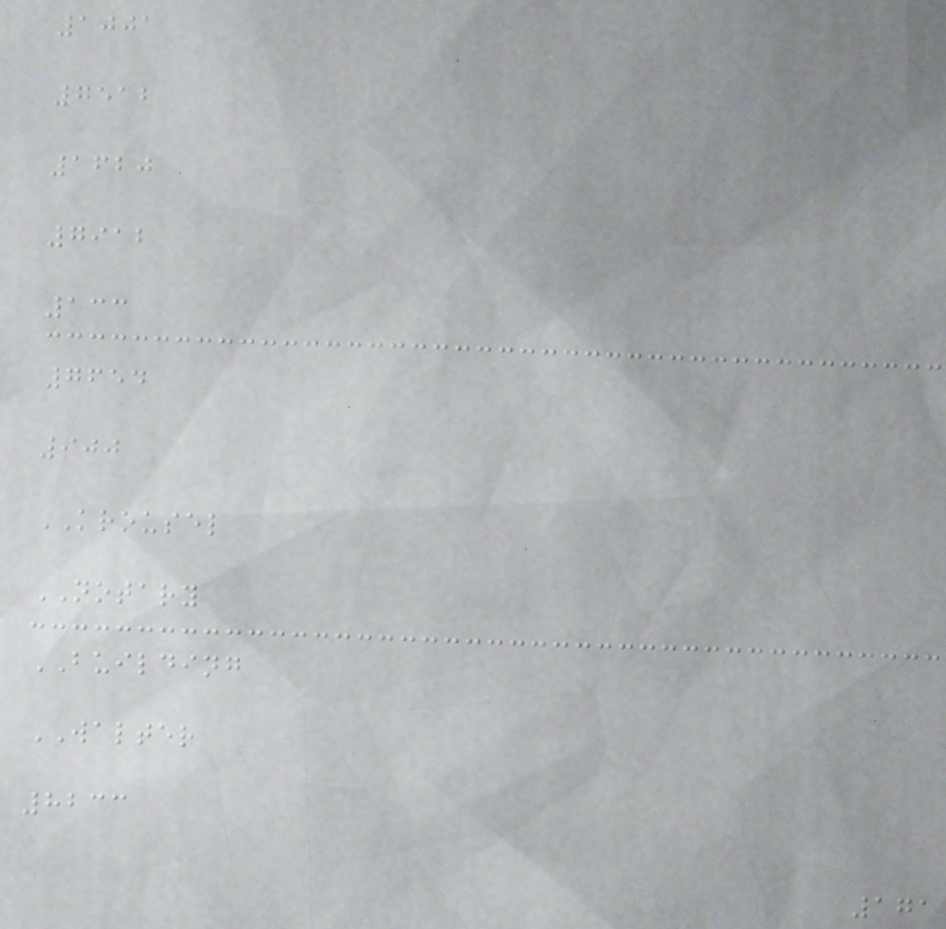1001
7512
1620
7912
133
7654
900
KROUSEL
NOTARY
BUILDING
WALTER
8233
171
